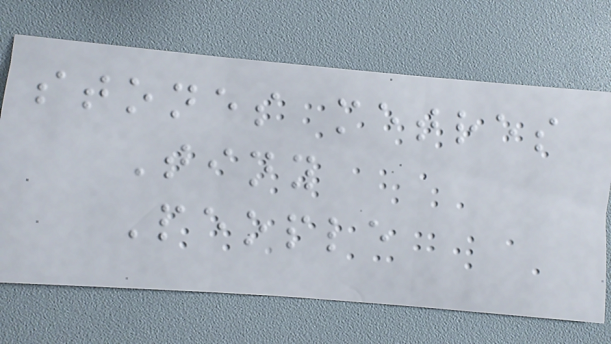stones metres
Tiny
People
